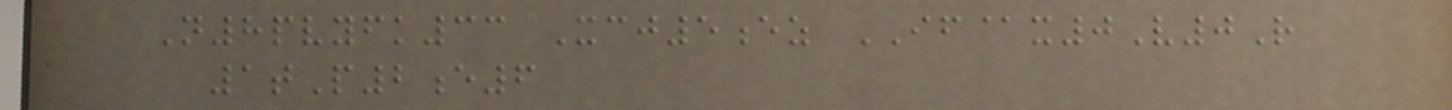N8pvyfk33 Xcj5ez IF@x0V0R
1tP2e6
